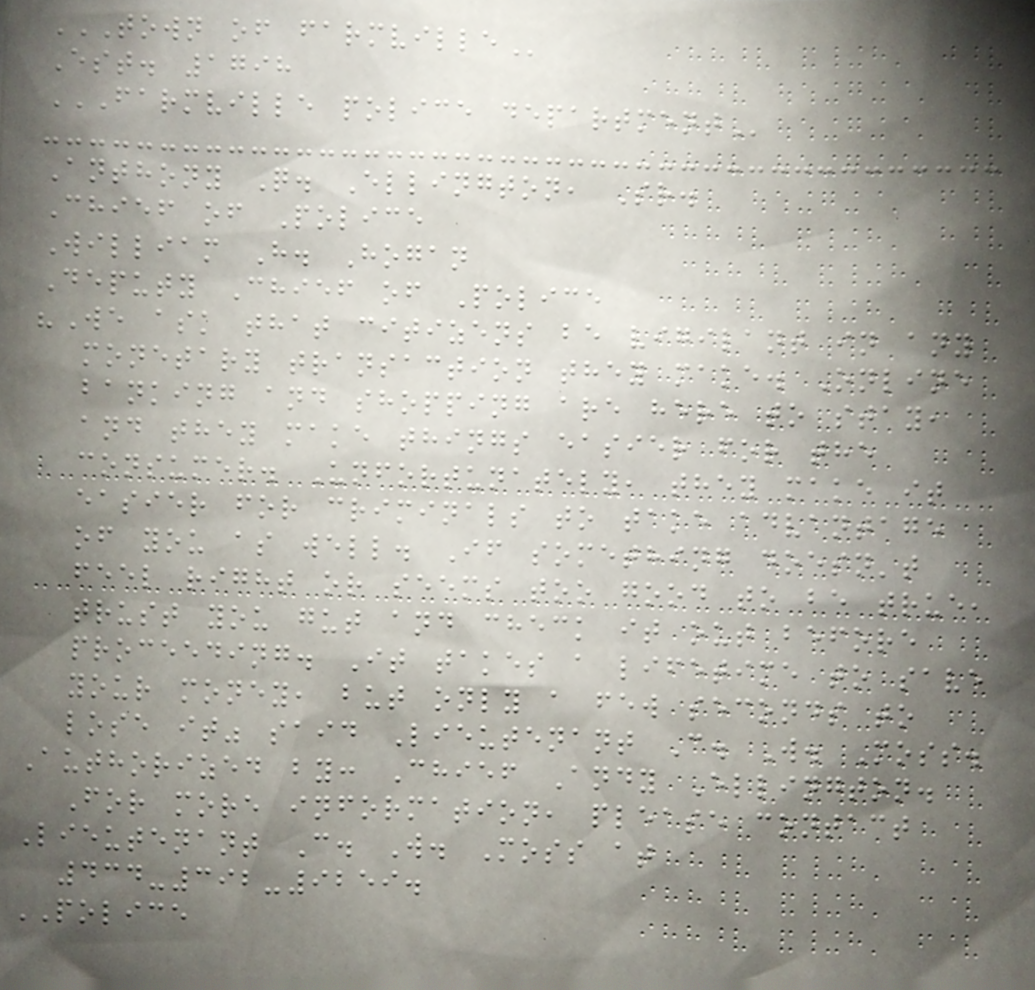TOWN OF FARMVILLE
Est. 1798
FARMVILLE POLICE DEPARTMENT
Anthony Q. Ellington, Sr.
Chief of Police
William H. Hogan
Deputy Chief of Police
"We ask that citizens be vigilant in any
monetary transaction they make. Online
banking and shopping are here to stay,
and they make things easier for the
consumer. Unfortunately, they make it
easier for criminals to take advantage
of you as well. If something doesn't
feel right or seems too good to be true,
trust you gut and check it out before
proceeding. It takes a lifetime to save
your money, but only a few seconds to
lose it" said Lieutenant C. W. Moss.
Authorized by: Chief Andy Ellington.
For more information, please contact
Lieutenant C. W. Moss at
434-392-9259.
POLICE
